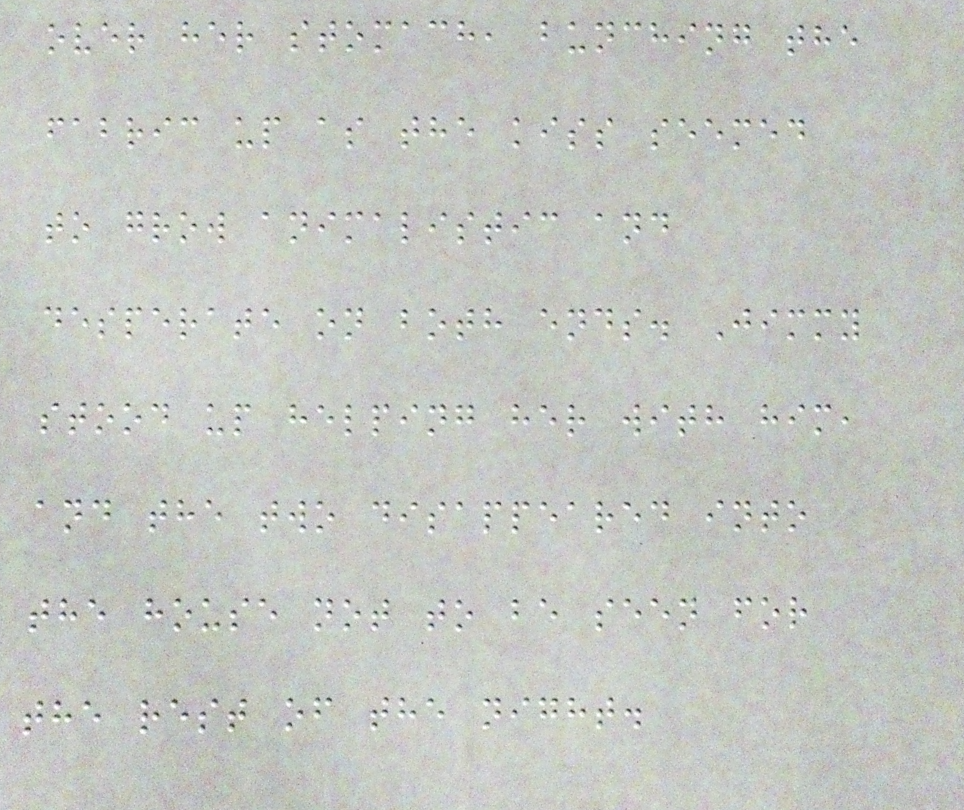over her stomach, bunching the
fabric up as the kiss seemed
to grow animalistic and
desperate on both ends. Jimmy
stood up helping her with him,
and the two disappeared into
the house not to be seen for
the rest of the night.
